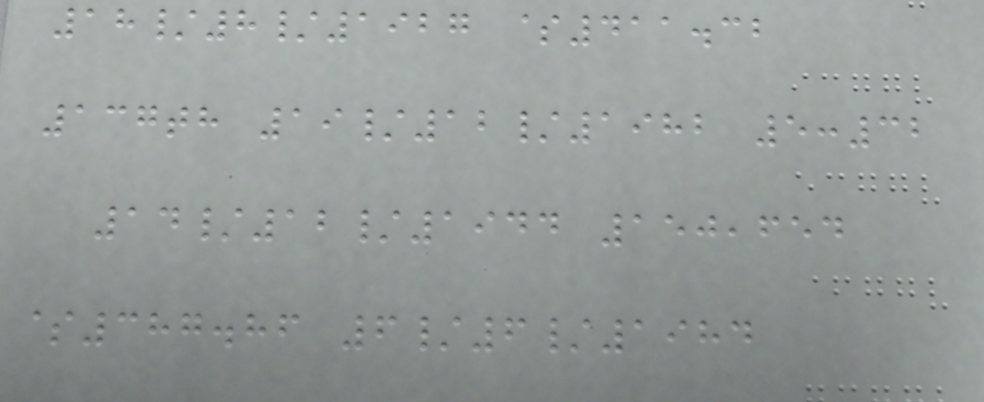18/8/1927 $411.32
137th 19/12/1982 5:32
14/12/1944 150,654
$387.86 6/6/1984
